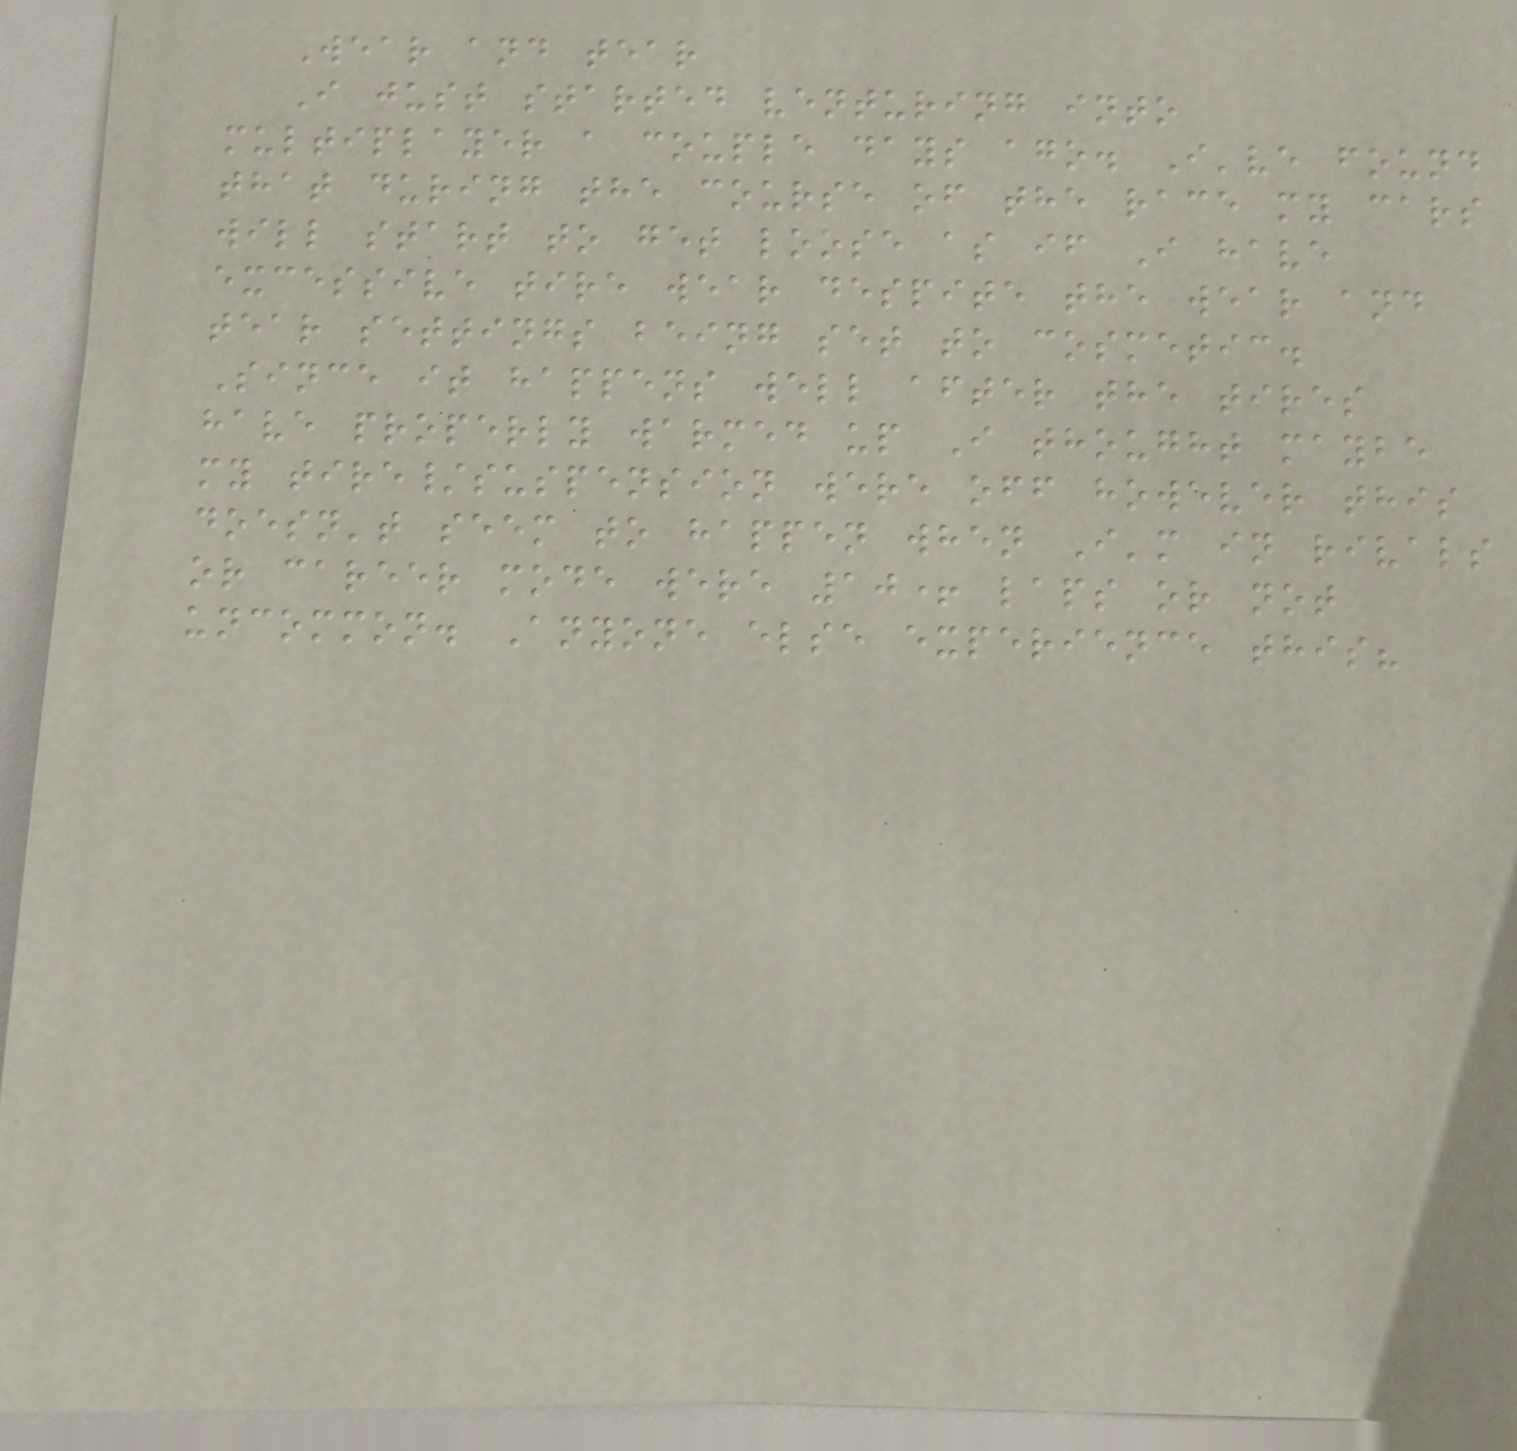Wear and tear
I just started venturing into
multiplayer a couple days ago. I've found
that during the course of the race my cars
will start to get loose as if I have
excessive tire wear despite the wear and
tear settings being set to cosmetic.
Since it happens well after the tires
have properly warmed up I thought maybe
my tire/suspension were off however this
doesn't seem to happen when I'm in rivals
or career mode were 10+ laps or not
uncommon. Anyone else experience this?
